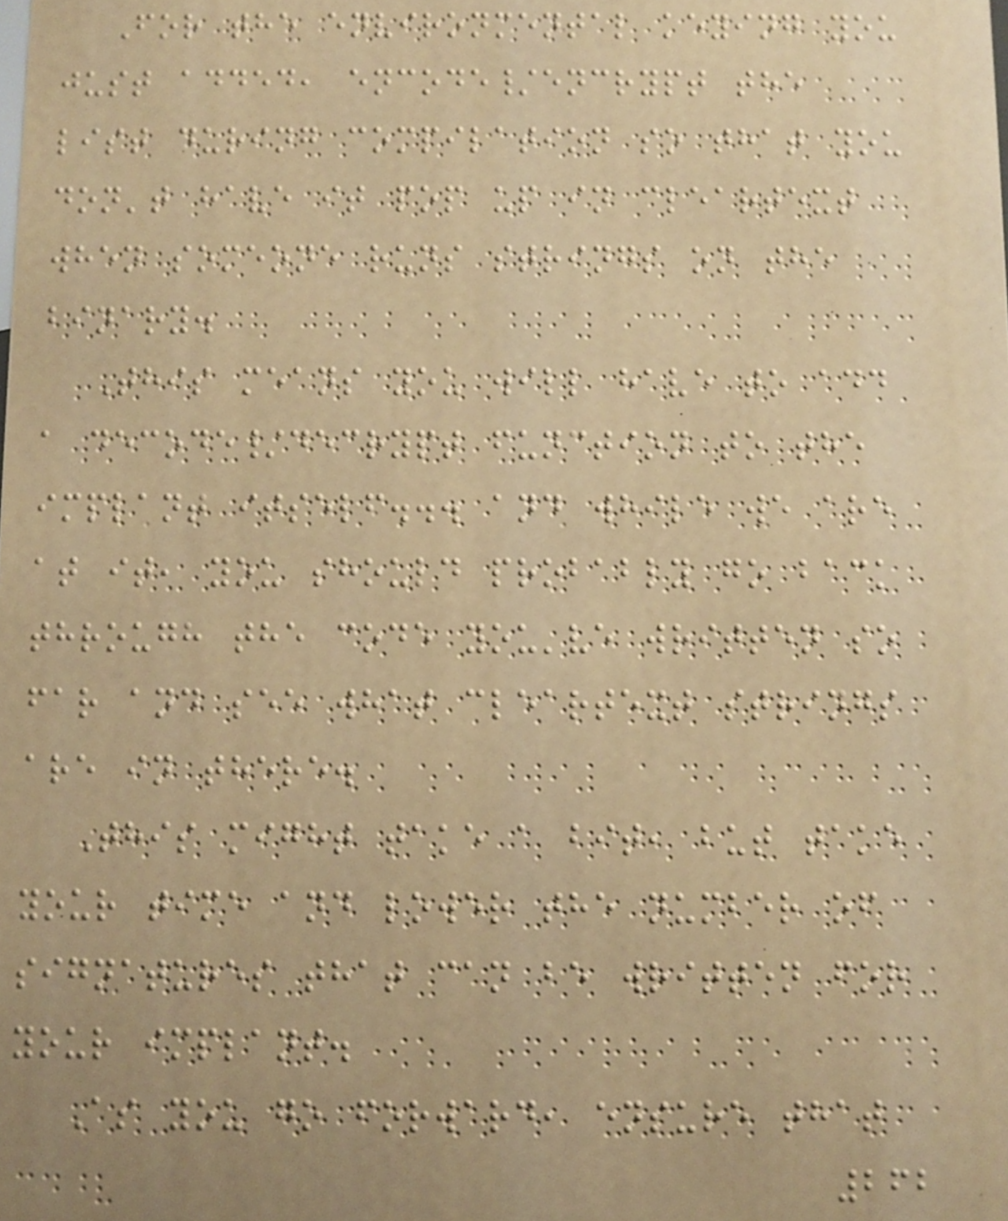For the environmental keying you
just added, encode/encrypt the
list during compilation so that you
don't have it pop up in cleartext
when someone runs strings on the
binary.
This means you will have to add
a decode/decrypt function to the
implant itself... and while we are
at it, you should probably go back
through the code you've written so
far and see what cleartext strings
are in there.
This might take a bit, but take
your time and lower the number of
signatures that can be written for
your implant.
As you go forward, ensure that
262
